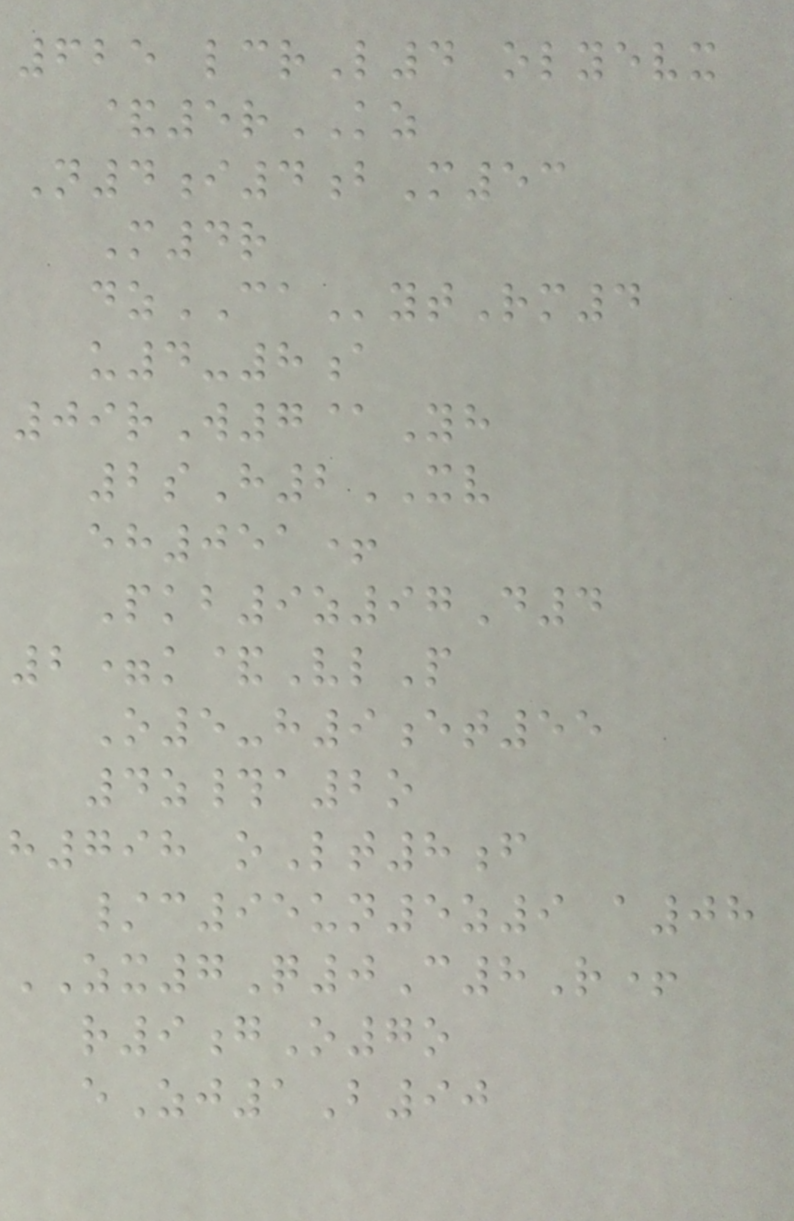625 lcrL4 olyevx
&5rKZ
N4i4bM53
M4r
dzCAytRm4
u4-8a
09rW7@Yh
2sH2XV
eh051+
Pkb9z97D4
2=k&VlP
O5-h9et55
4z#a2o
h798 oLt8f
/c95un5z9 a08
ZX7Q0C8R+
r9gO7o
eZj1B90
